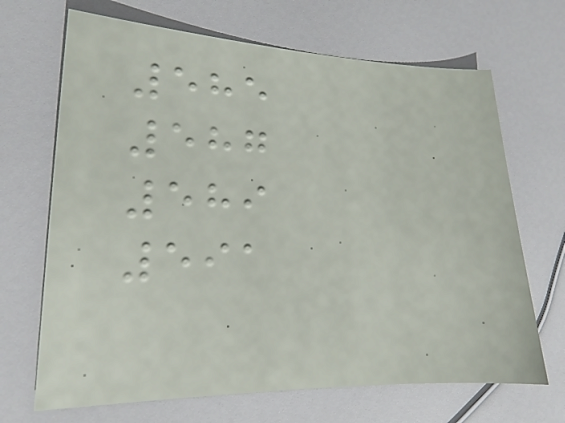585
587
589
591
